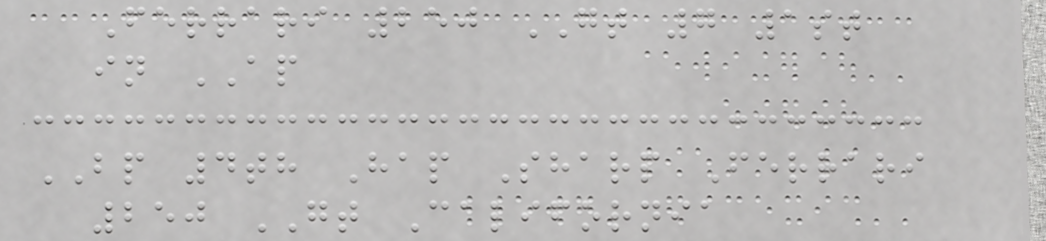Ferrari 250 GT 7 1st
in AP
BP 4th Hap Sharp Ferrari
250 GT California
